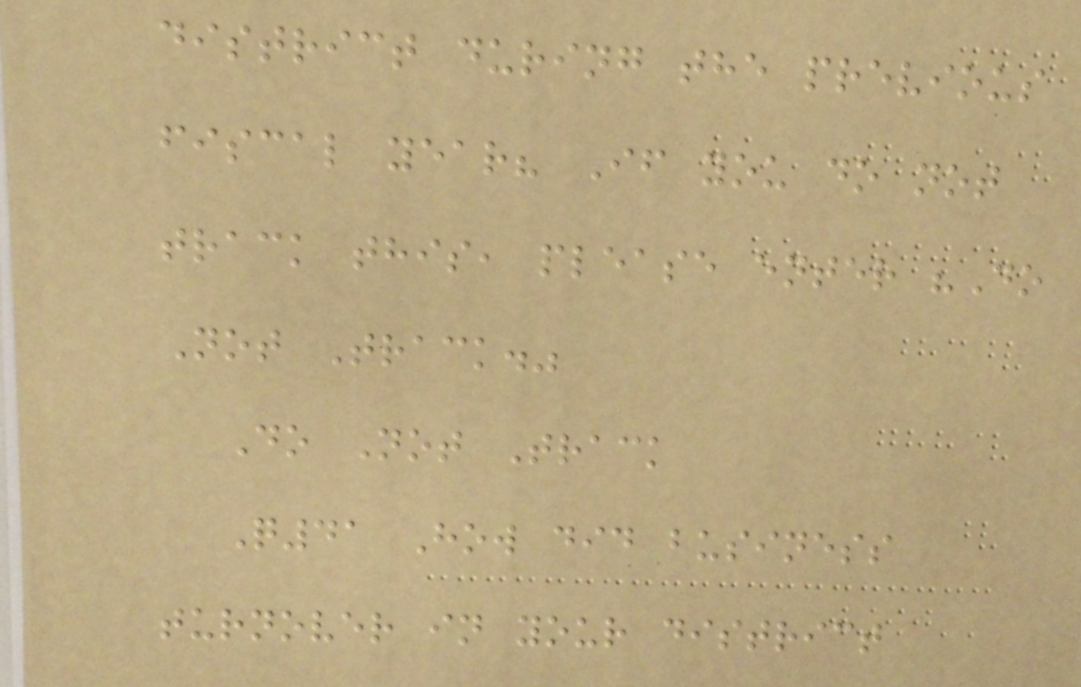district during the previous
fiscal year? If you do not
track this, please enter "Do
Not Track."
Do Not Track
Q41 How did business
turnover in your district
